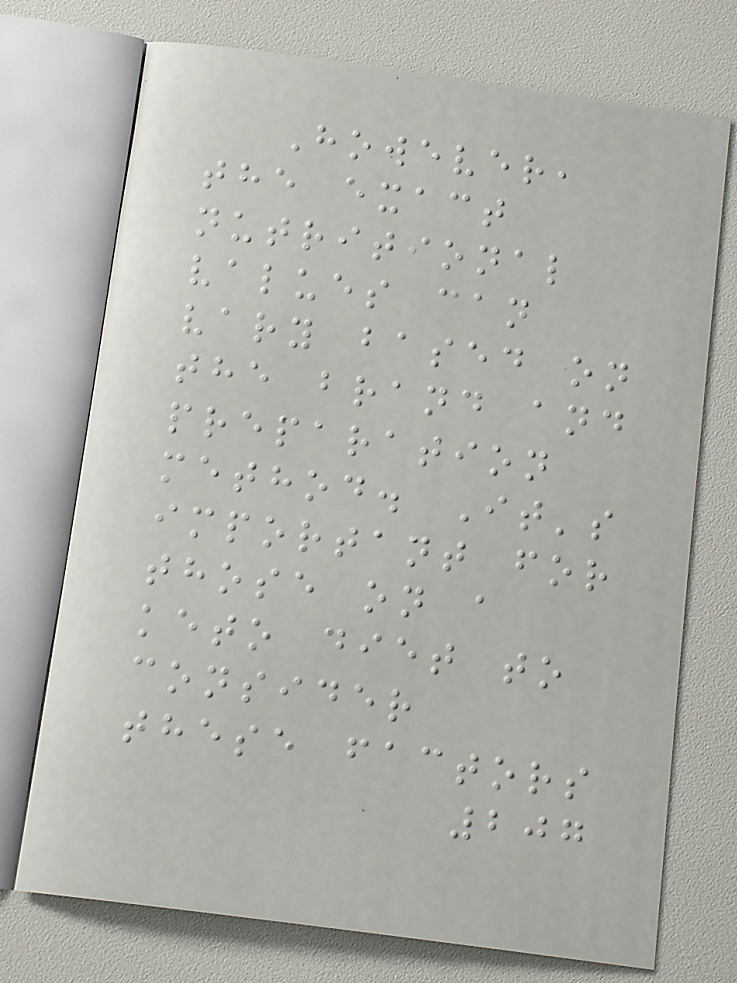However,
the exact
nutritional
values can
vary based on
the brand and
preparation
method. It's
important for
those on a
keto diet to
consider
these factors
207
